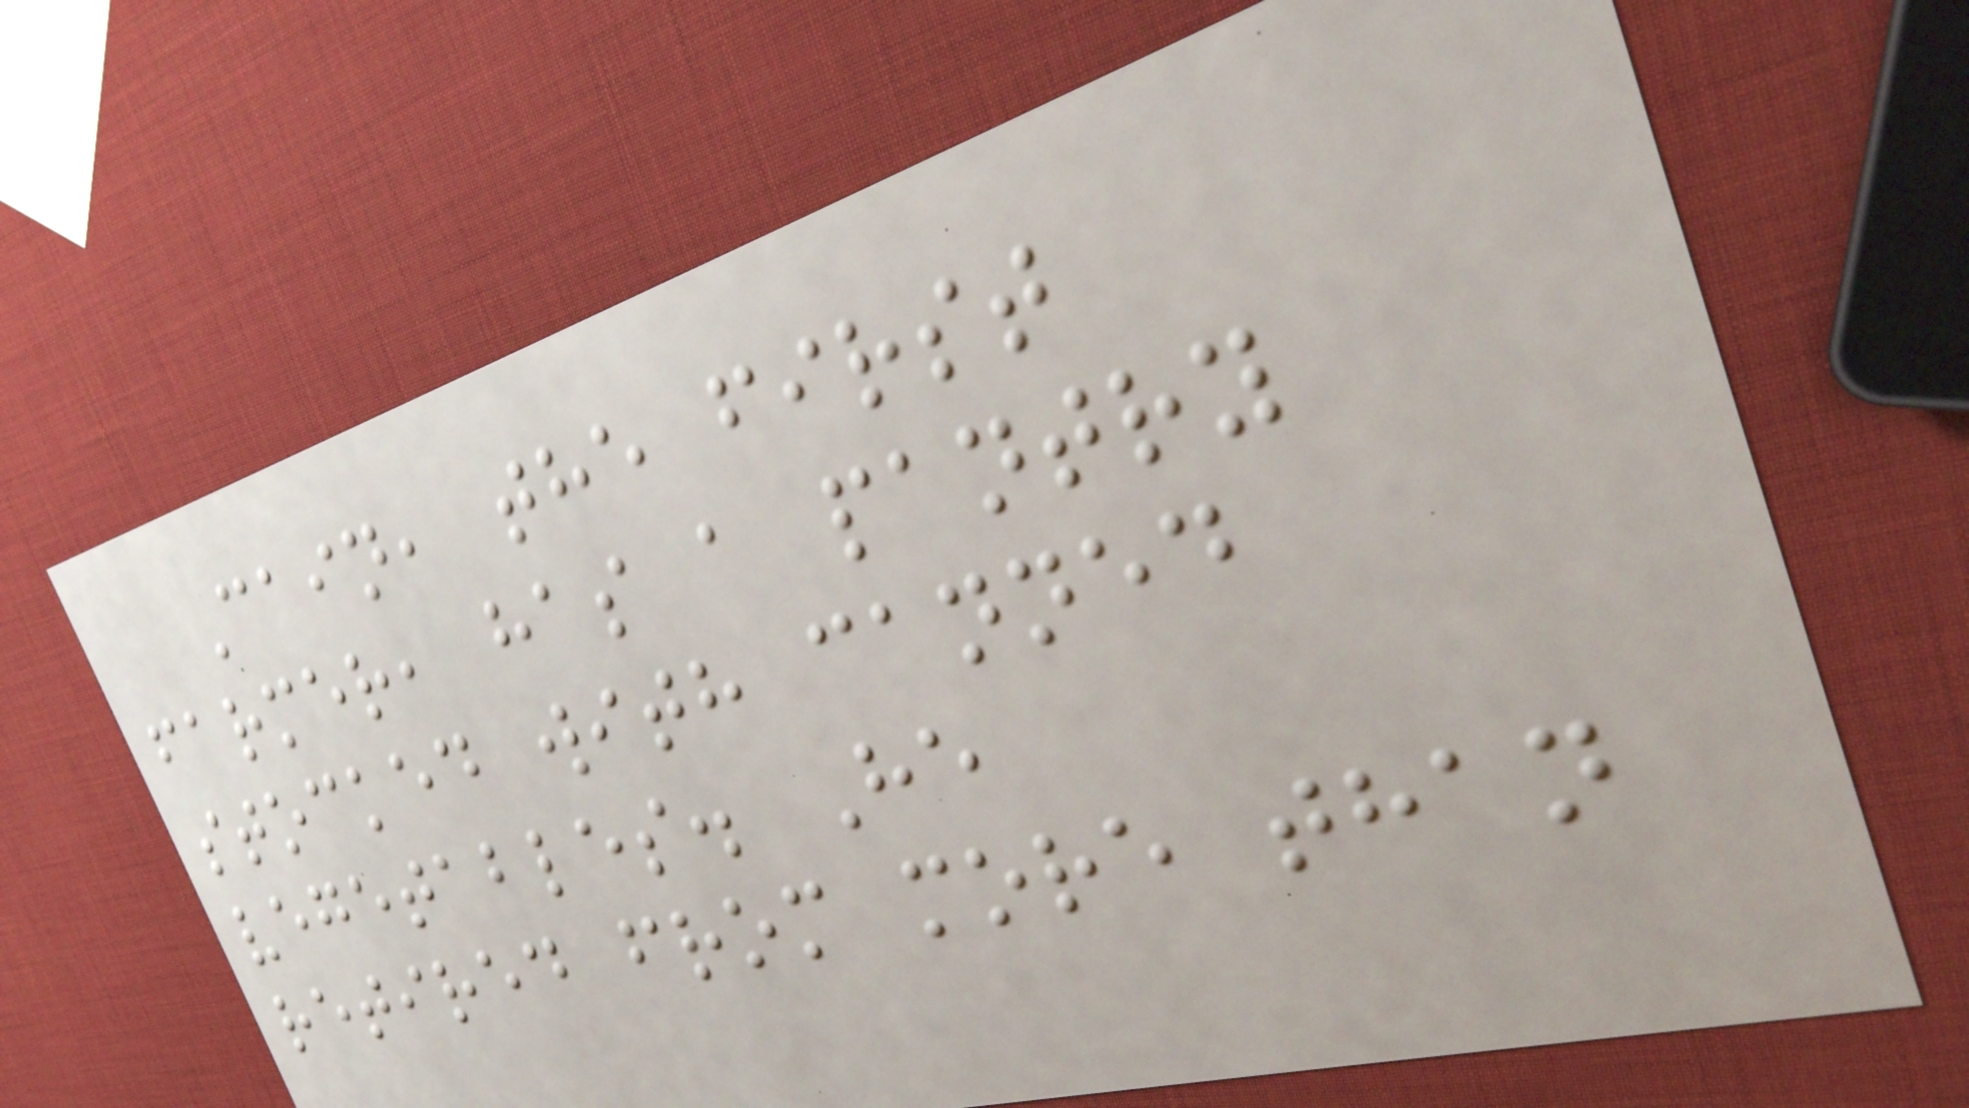Cain, the first
farmer, has a pantry
stocked with canned
vegetables. He
retired from more than
